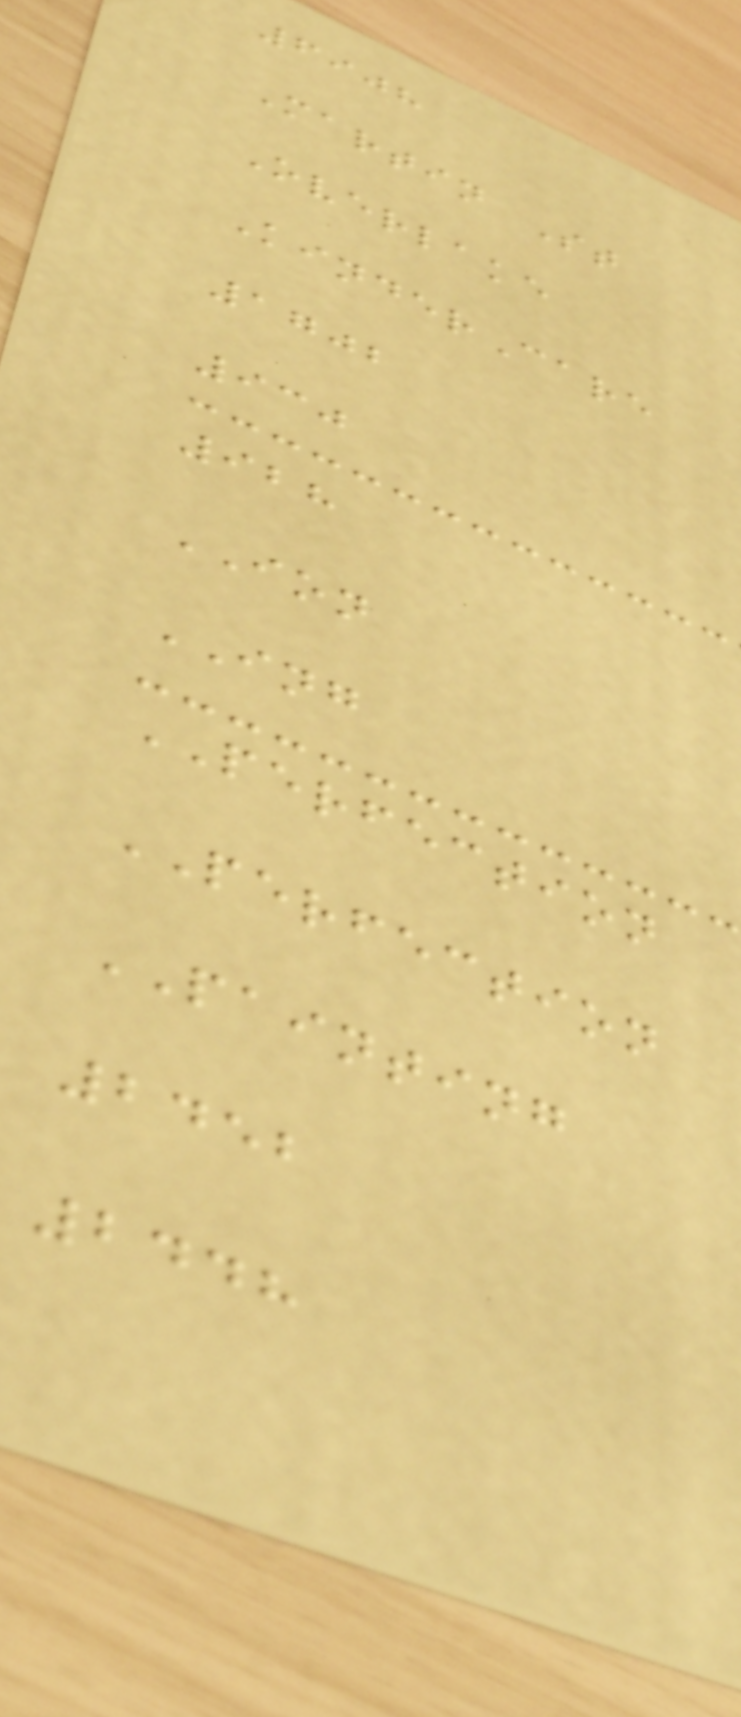6908
Martin St
Overlake
KinderCare
1702
930
928
ION
ING
PERFECTION
PERFECTION
PAINTING
2452
2448
